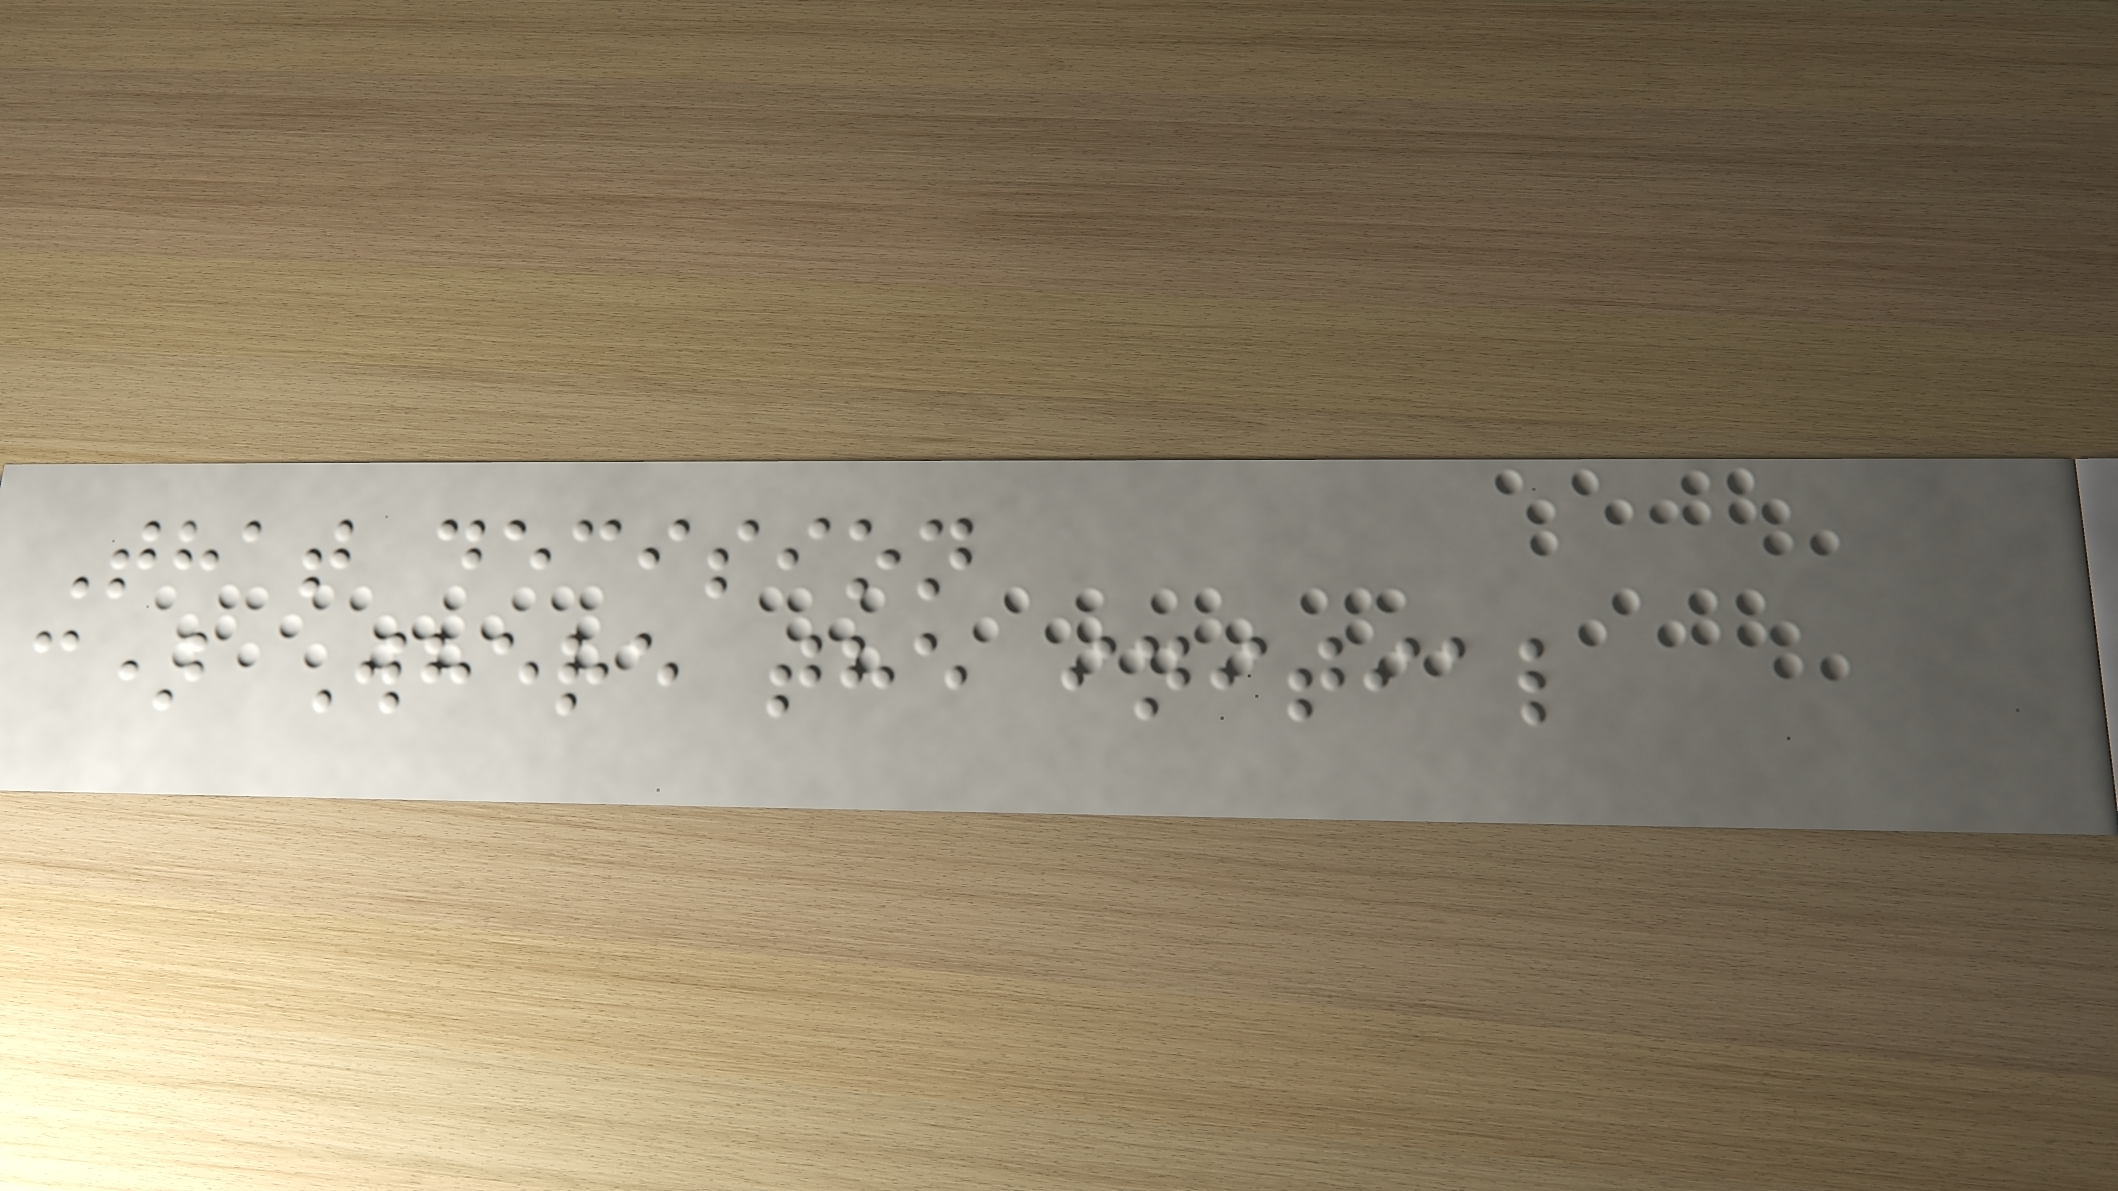That decision
c) Where the initial
